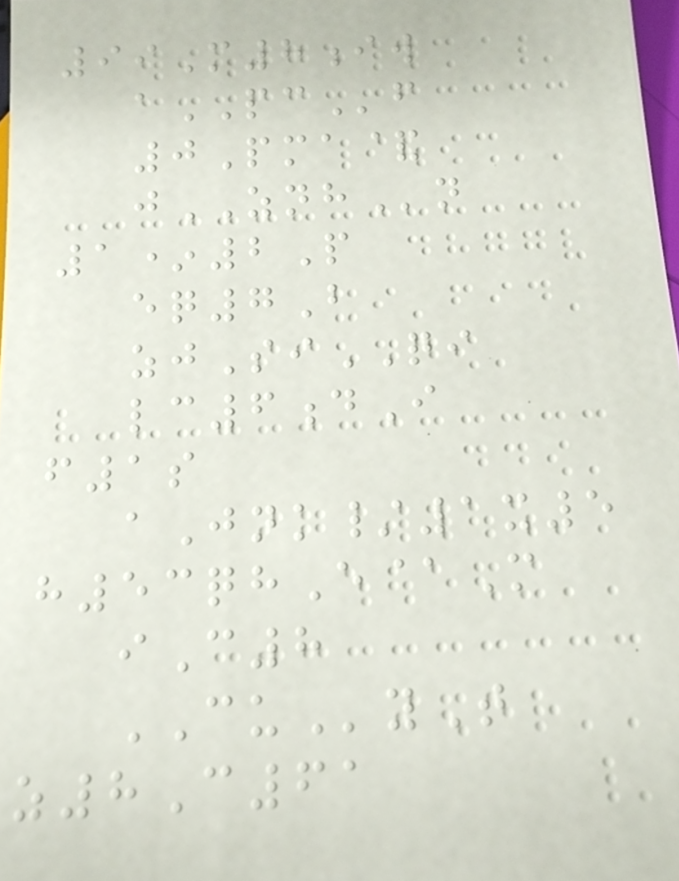99M8iw
aPCf
0Pma&
jZNHn
1*2P
eq7B
zjSiQI
lc6dI
f1s
aJnk/1x5
h53qhE@M
iC8
CUyT
z8C61
